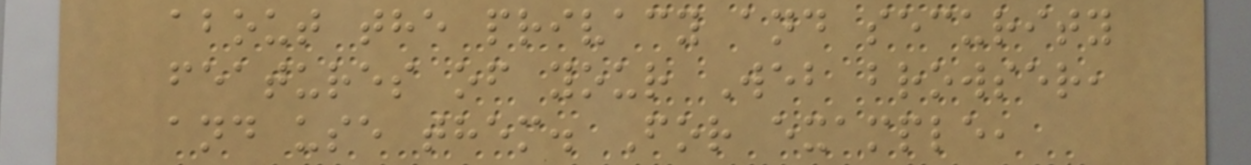about the privacy and security
features of your Web browser,
and use them. For example,
